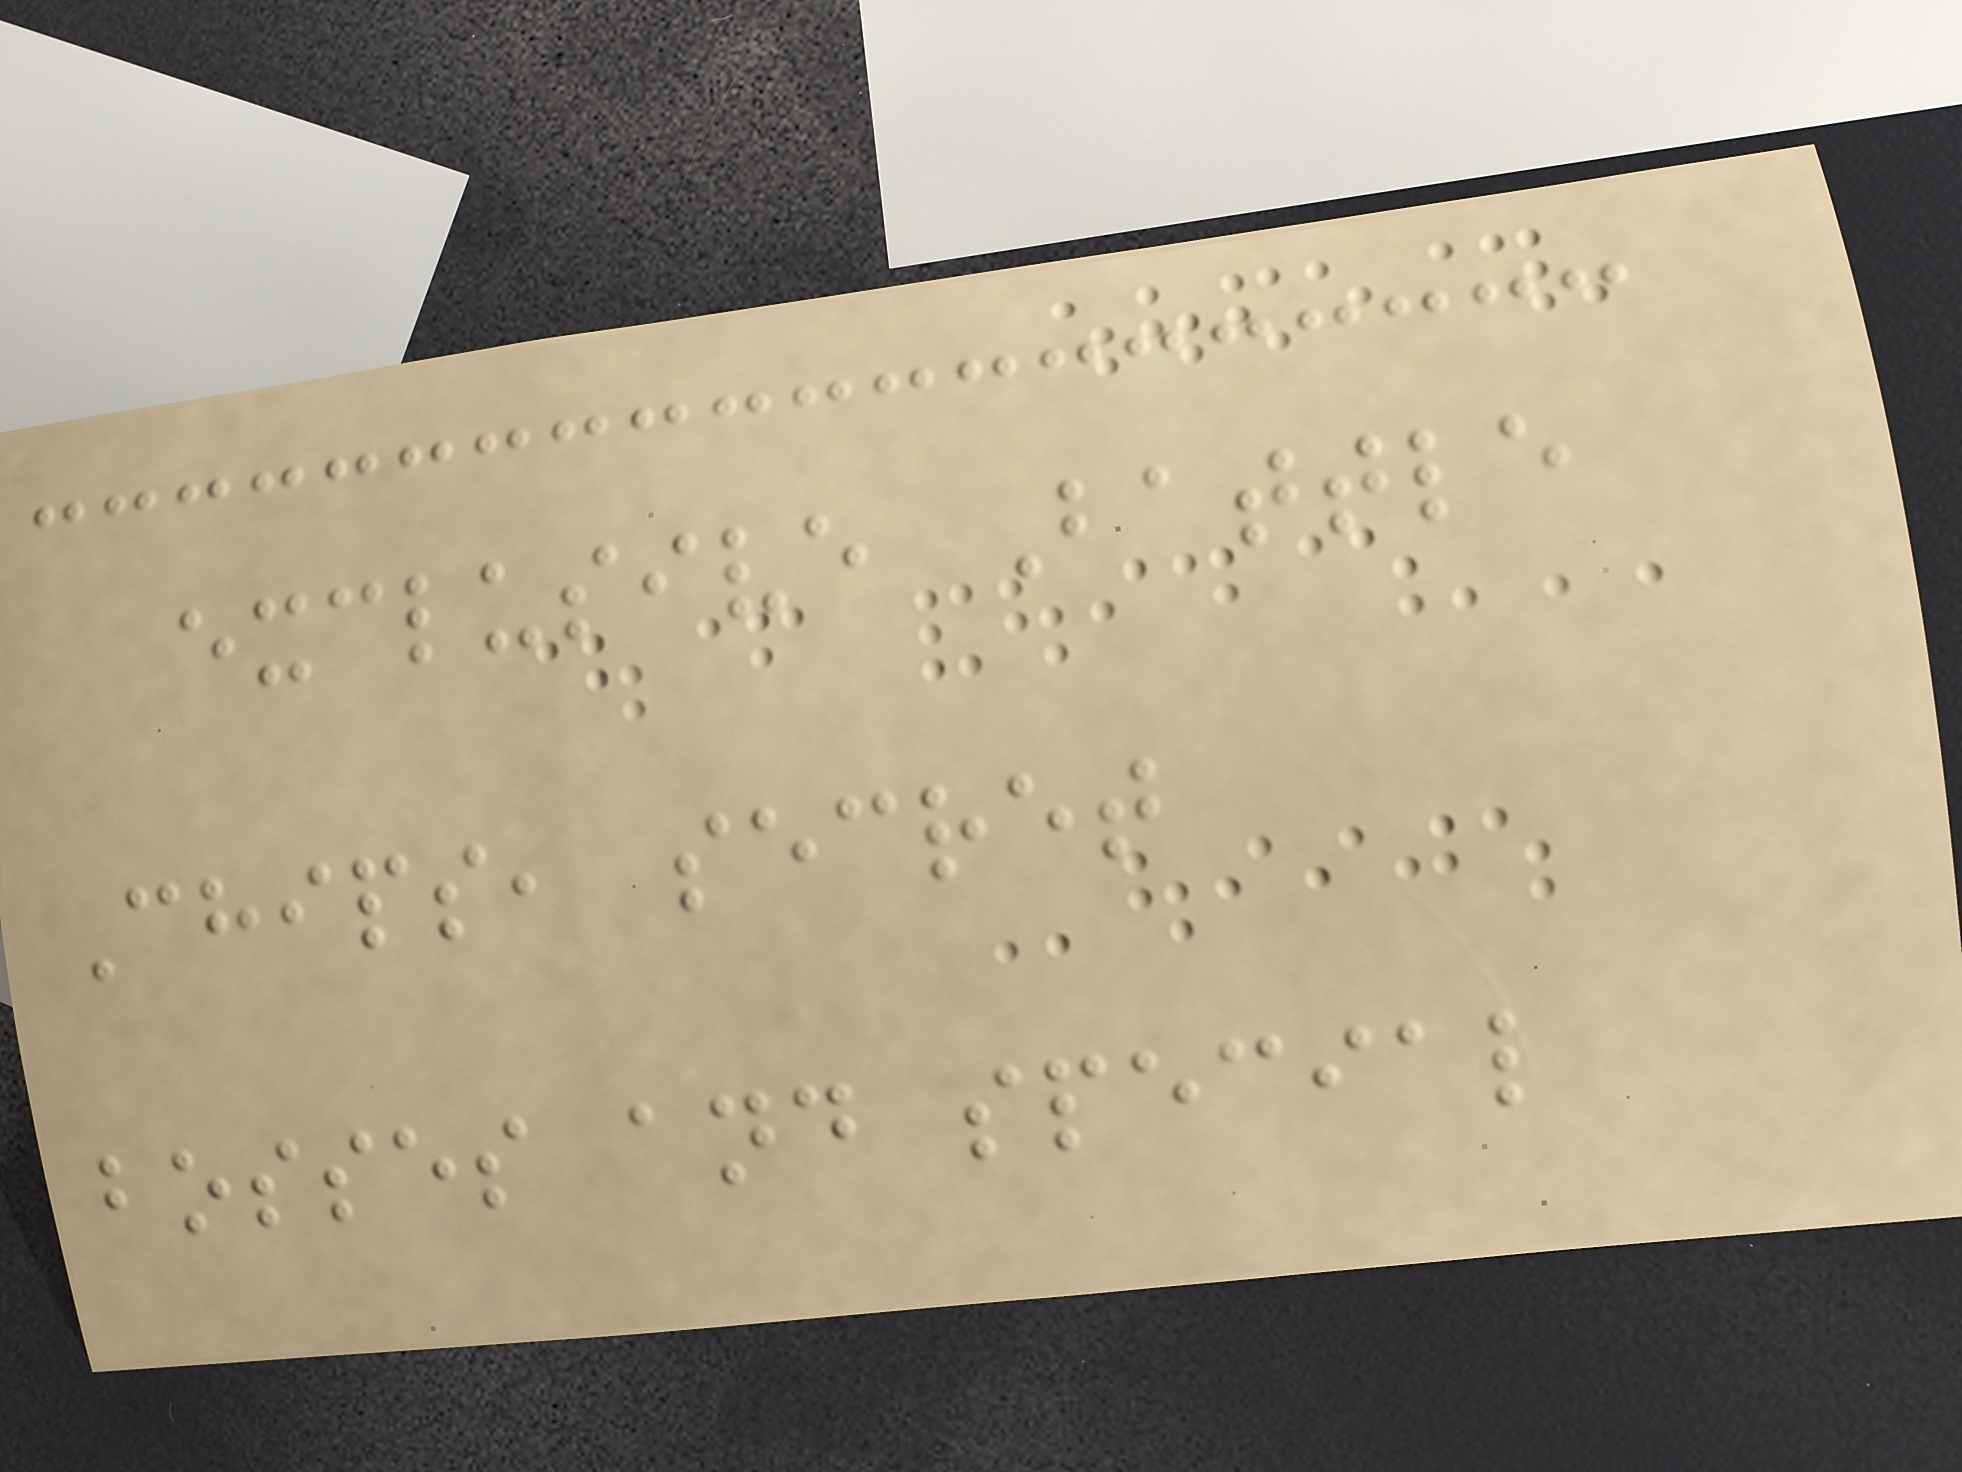exclusive Battle
Chips, secret
bosses and special
